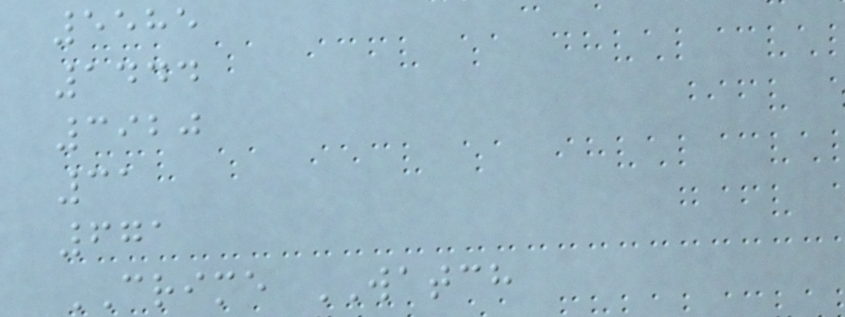5585
1444
3920
31
671
CRIME WATCH
